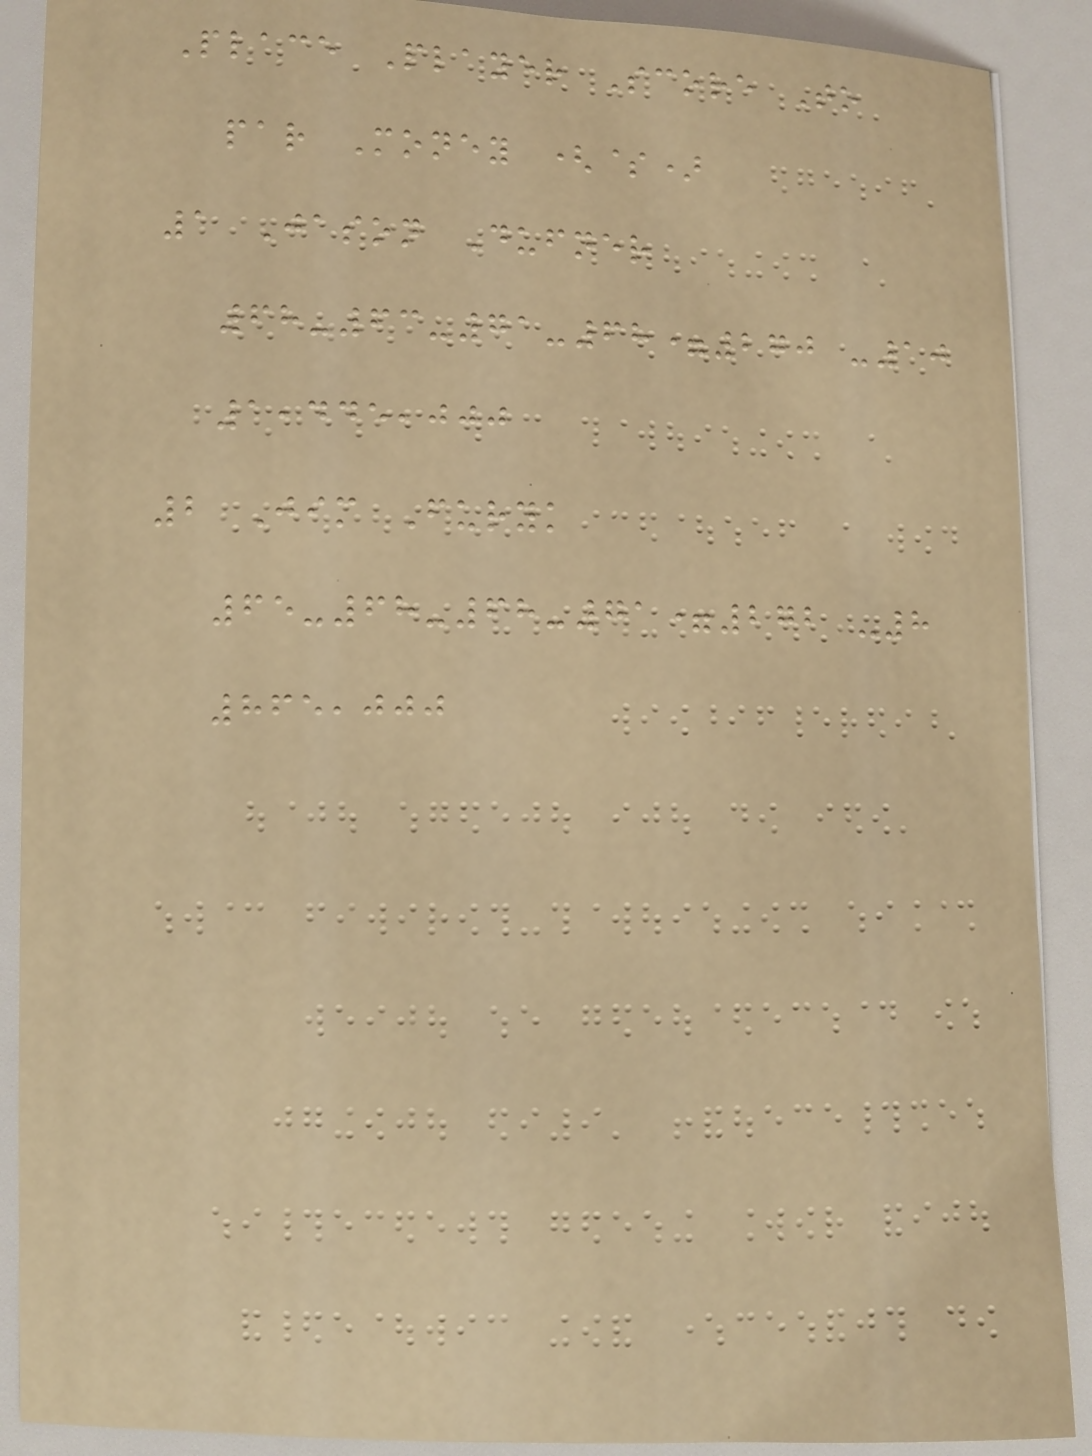Place Player Score To
par Money ($)
1 Jason Dufner
68-63-71-68=270 -10
1,445,000
2 Jim Furyk
65-68-68-71=272 -8
865,000
